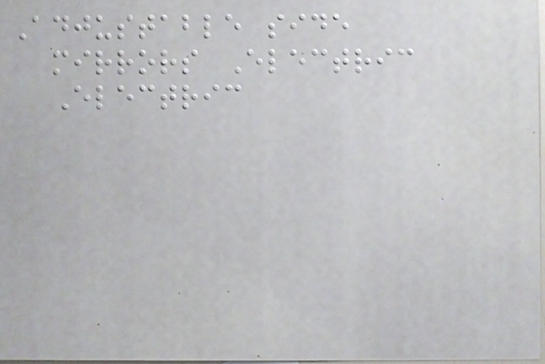Adjustable side
mirrors Electric
Electric
